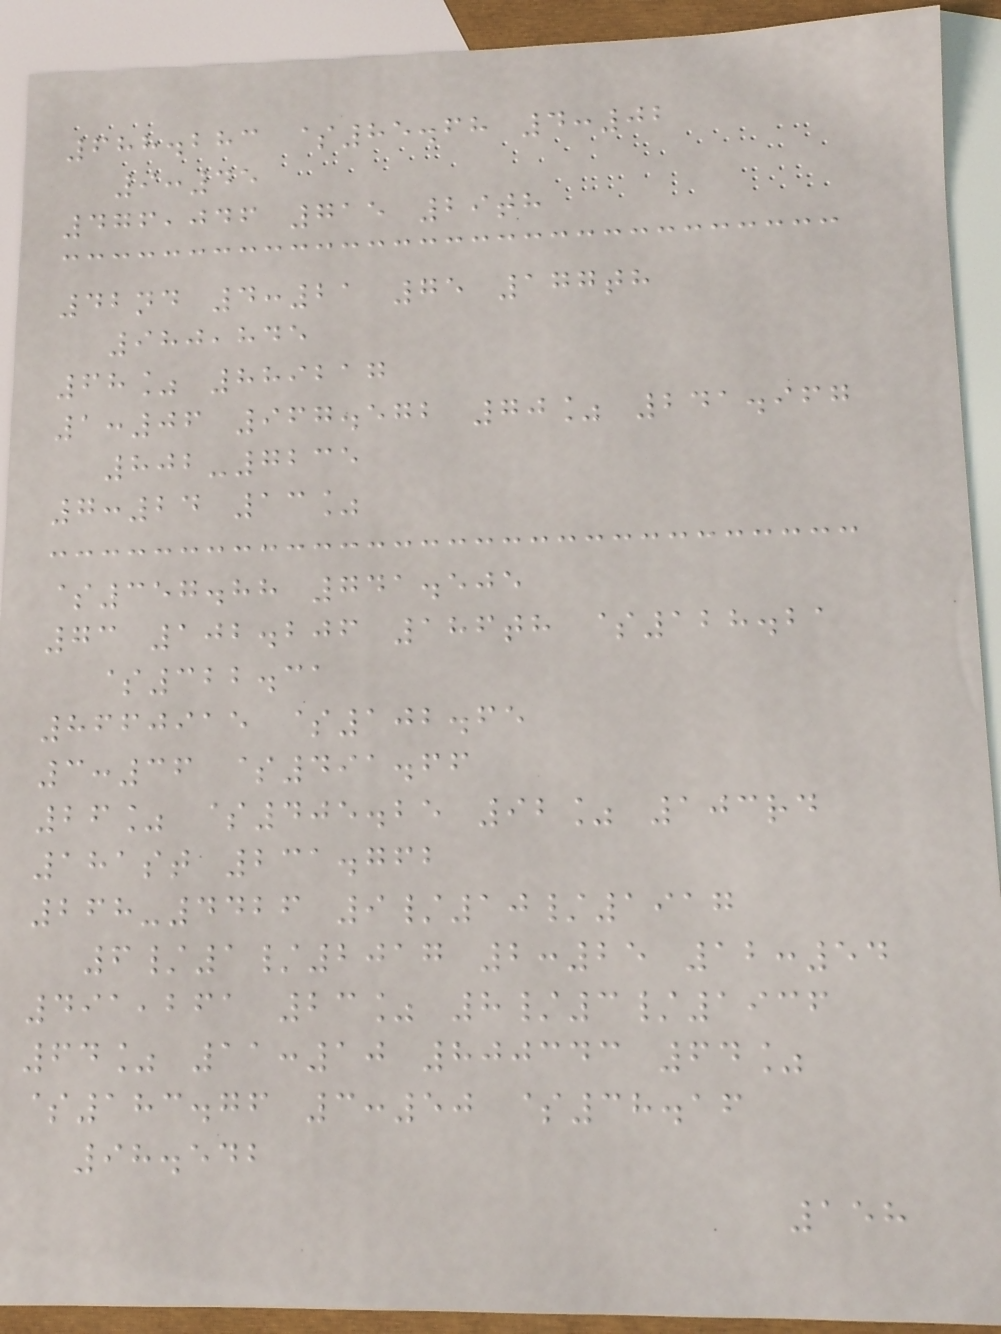688.283 $85.68 4:02
9:45
476,046 715 29th
42nd 4:21 75 177th
980,845
68% 889217
1:06 967.572 70% 241.967
802-7235
7:24 13%
$357.88 741.505
73 102.206 186th $128.21
$322.31
8660915 $102.65
3:36 $491.66
26% $405.25 92% 103rd
181st 231.762
268-4426 9/10/1917
6/1/2017 2:25 12:54
491,261 23% 8/3/1936
64% 11:10 800343 64%
$183.76 3:50 $38.16
98.542
158
